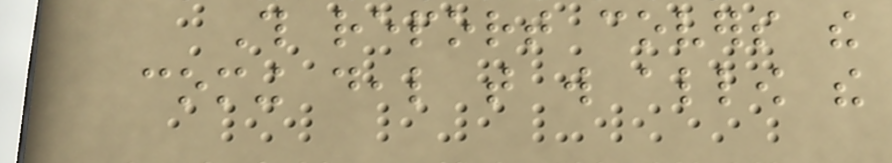This report covers the
coming deal that will allow the
